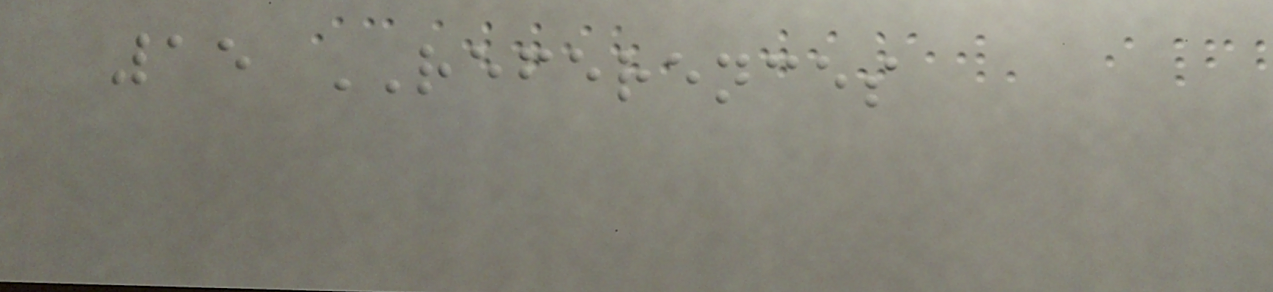15 REFERENCES
